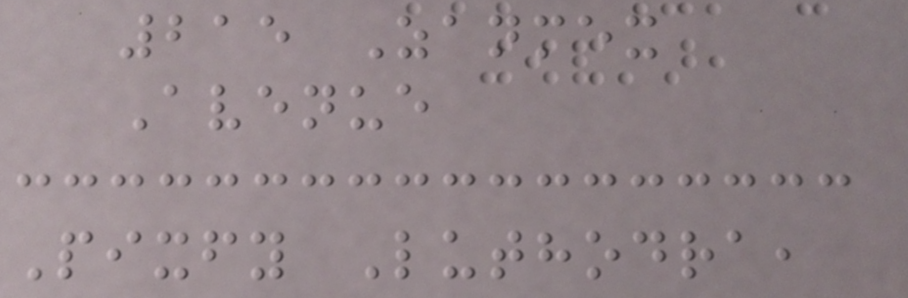215 Zanmex
Avenue
Pixfy Luthodra,
